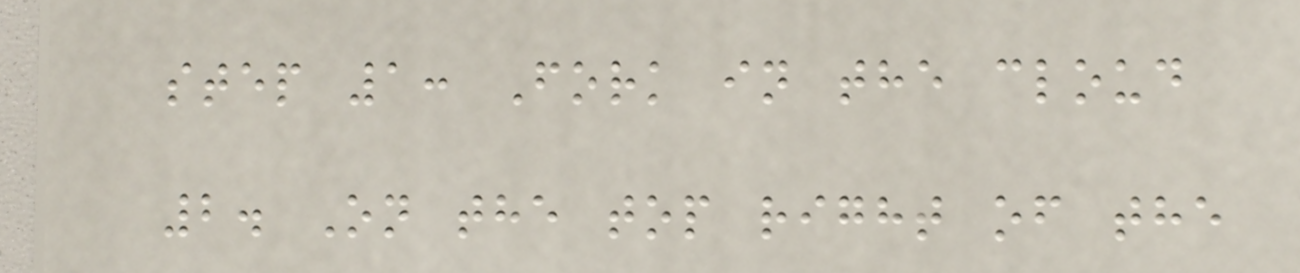step 1: Fork in the cloud
2. On the top right of the
